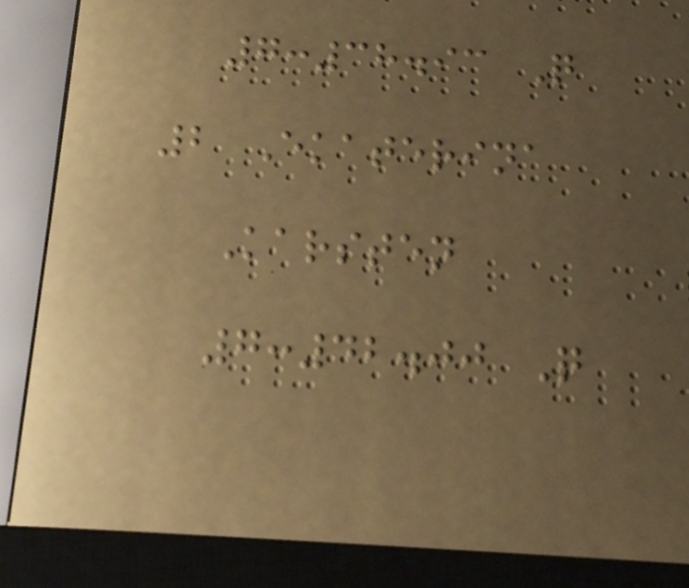7:38.93 Q
2 Ekaterina
Karsten
7:42.00 Q
